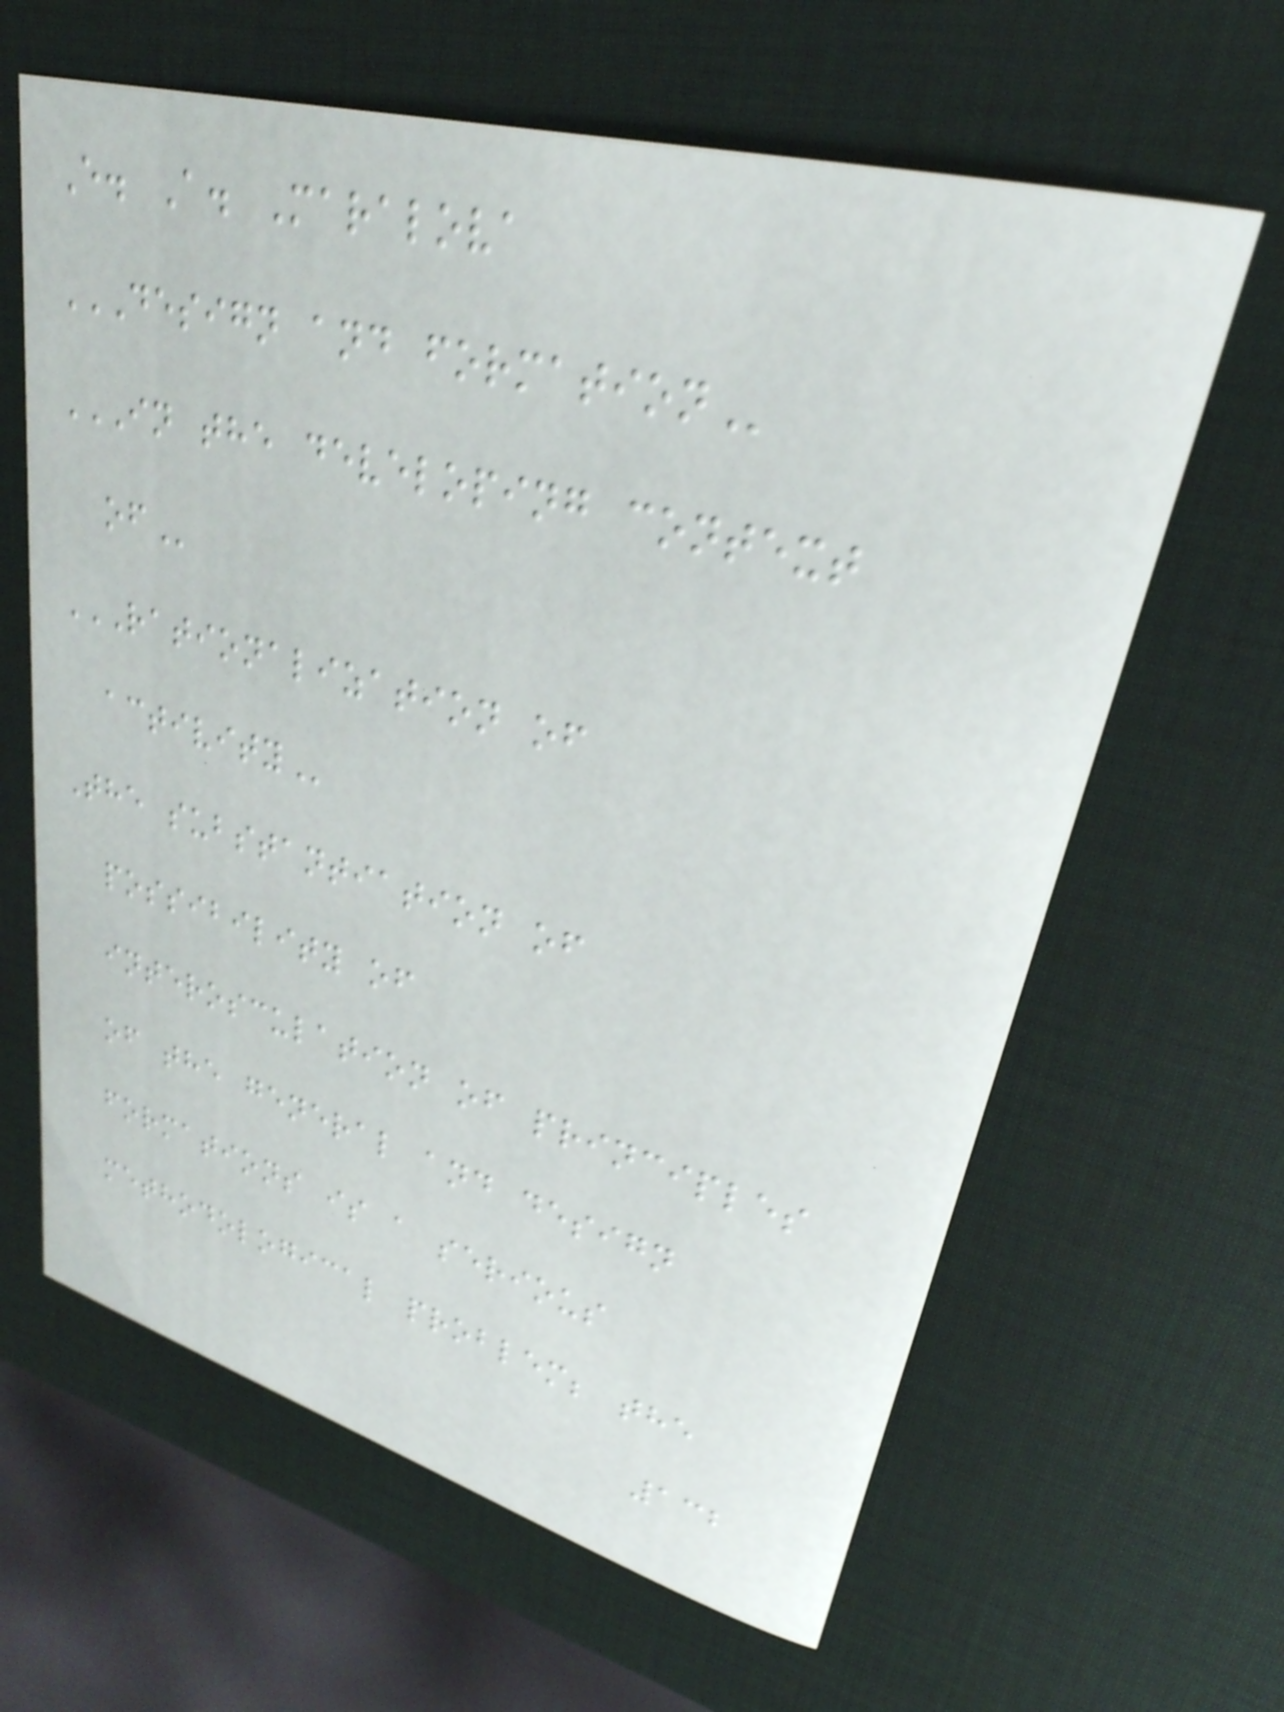E. A. Maralova
DESIGN AND FORMATION
IN THE DEVELOPING CONTEXT
OF
RATIONALIZATION OF
ACTIVITY
The substantiation of
possibility of
interosculation of principles
of the general and design
formations is a serious
methodological problem; the
132
